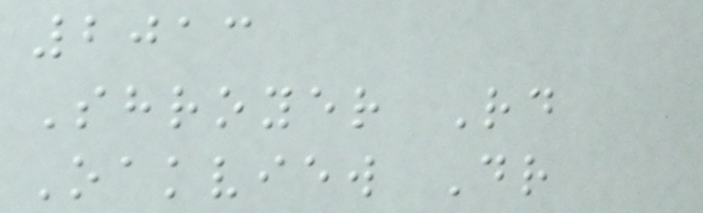2013
Shroyer Rd
Oakview Dr
